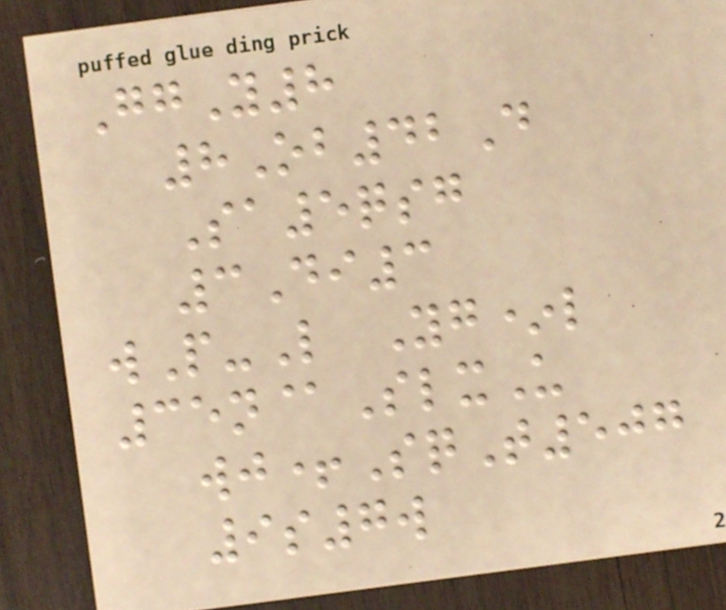GgY8
8Ob42D
Sa5qsg
3Di3
wP-L Yg*l
35n@SlxU
wj+SqT507
9s7w
